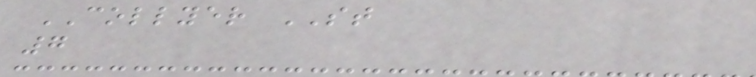COLLYER ST
7
